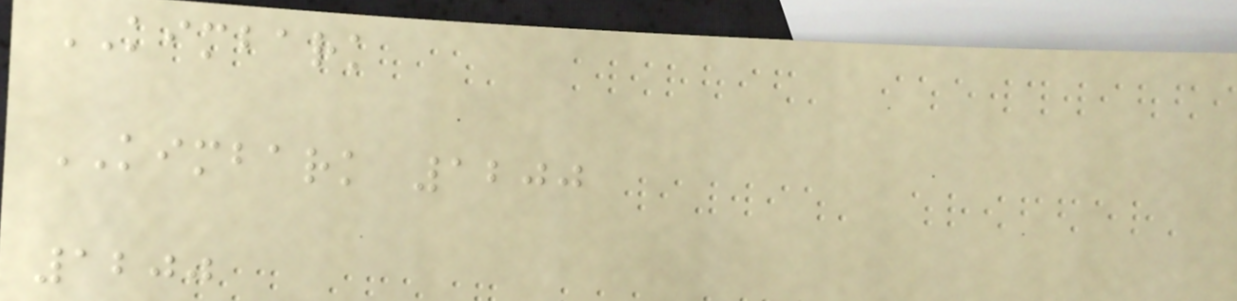KIMBARK
KIMBARK 1200
1200
